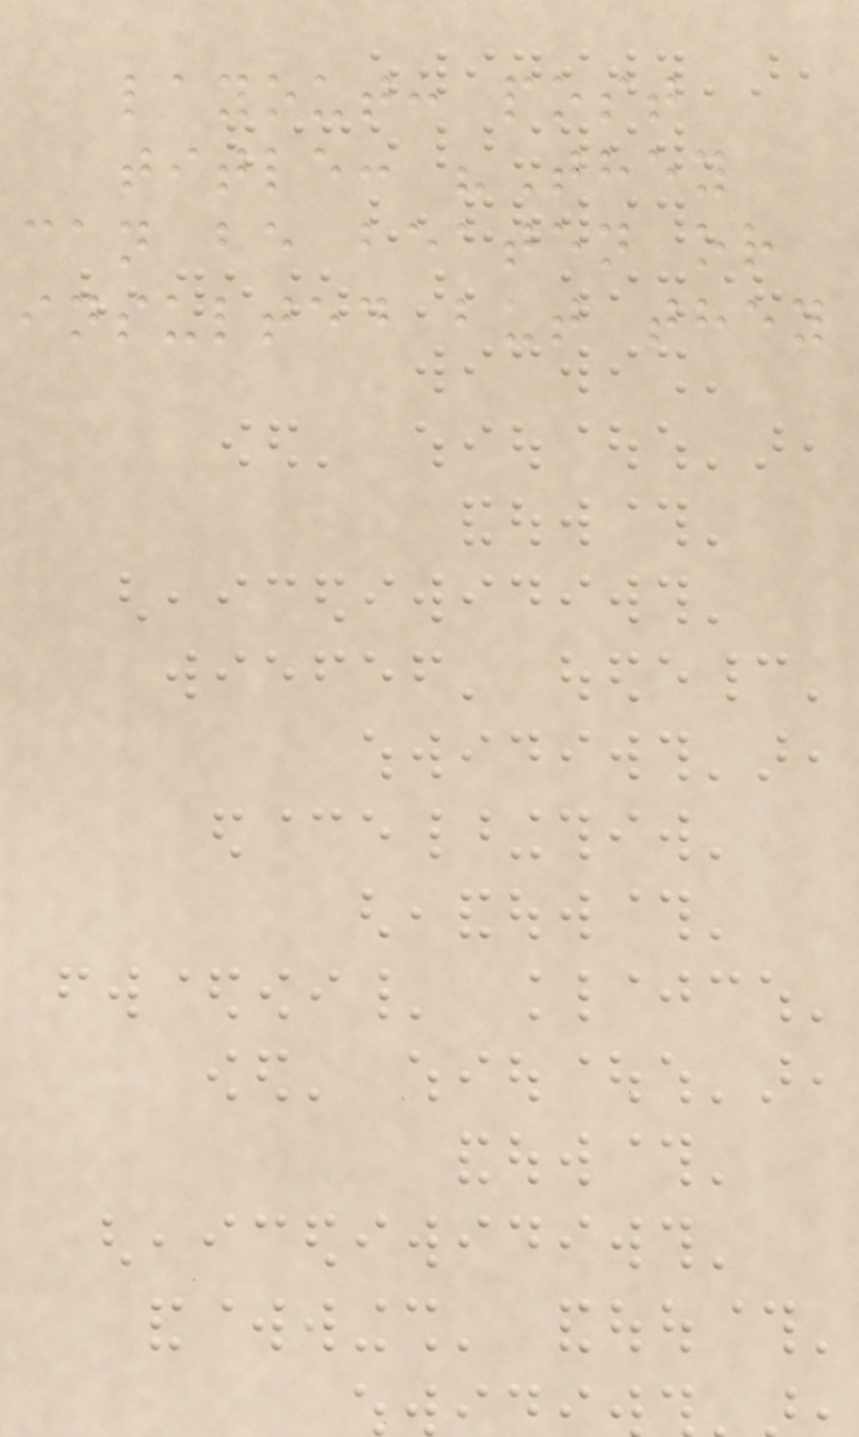layout: post
title: "They
can be beaten or
insulted but they
